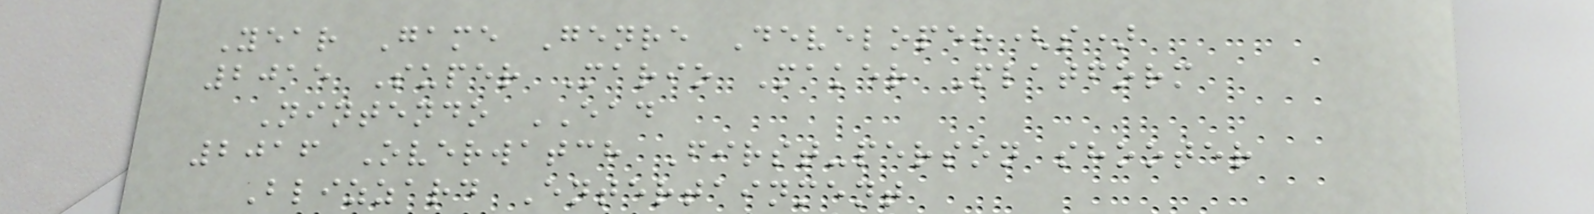Year Game Genre Developer(s)
2015 Super Mario Maker Platform
Nintendo EAD
2016 Overwatch First-person shooter
Blizzard Entertainment
